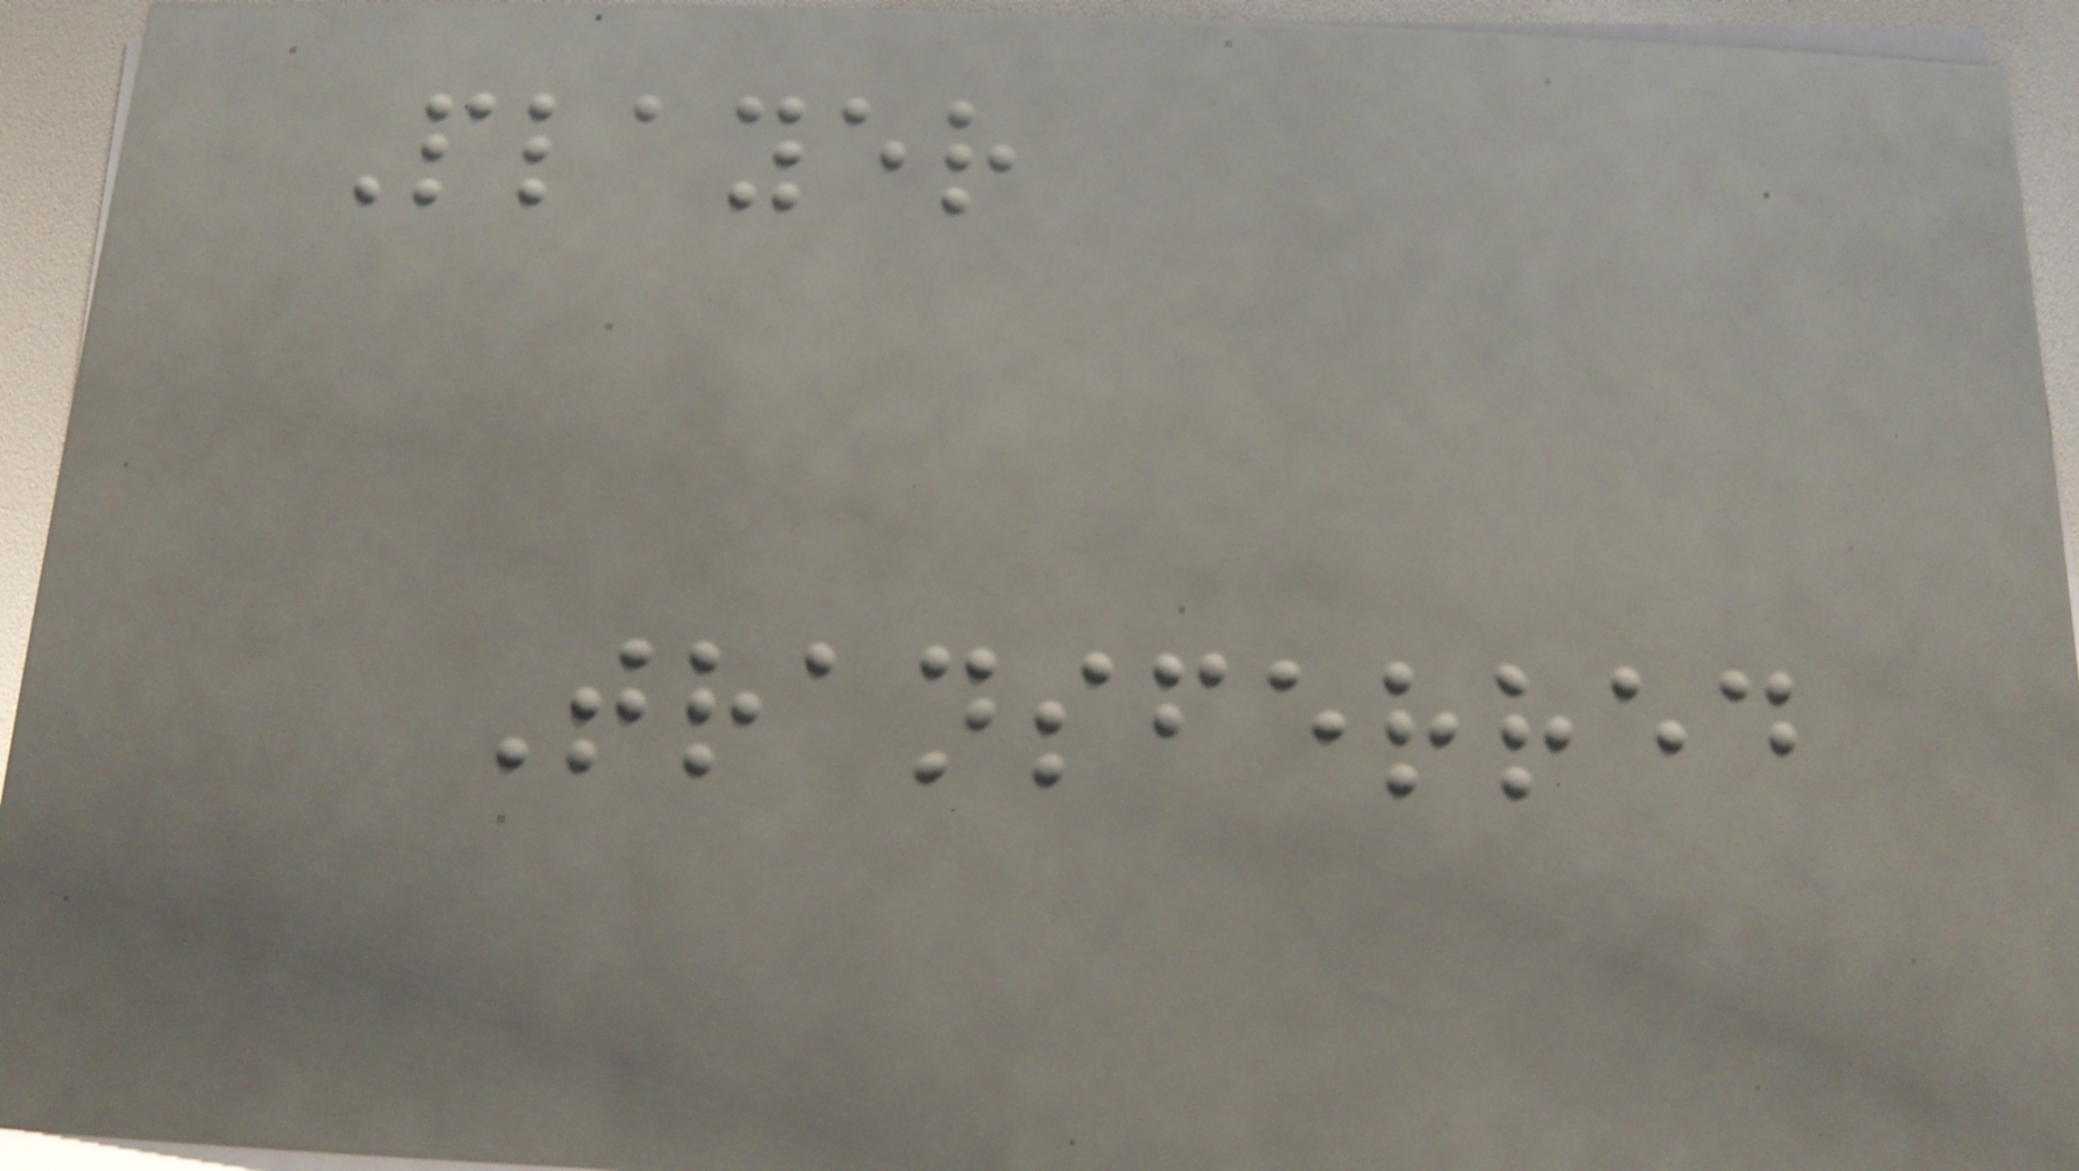Player
Transferred
